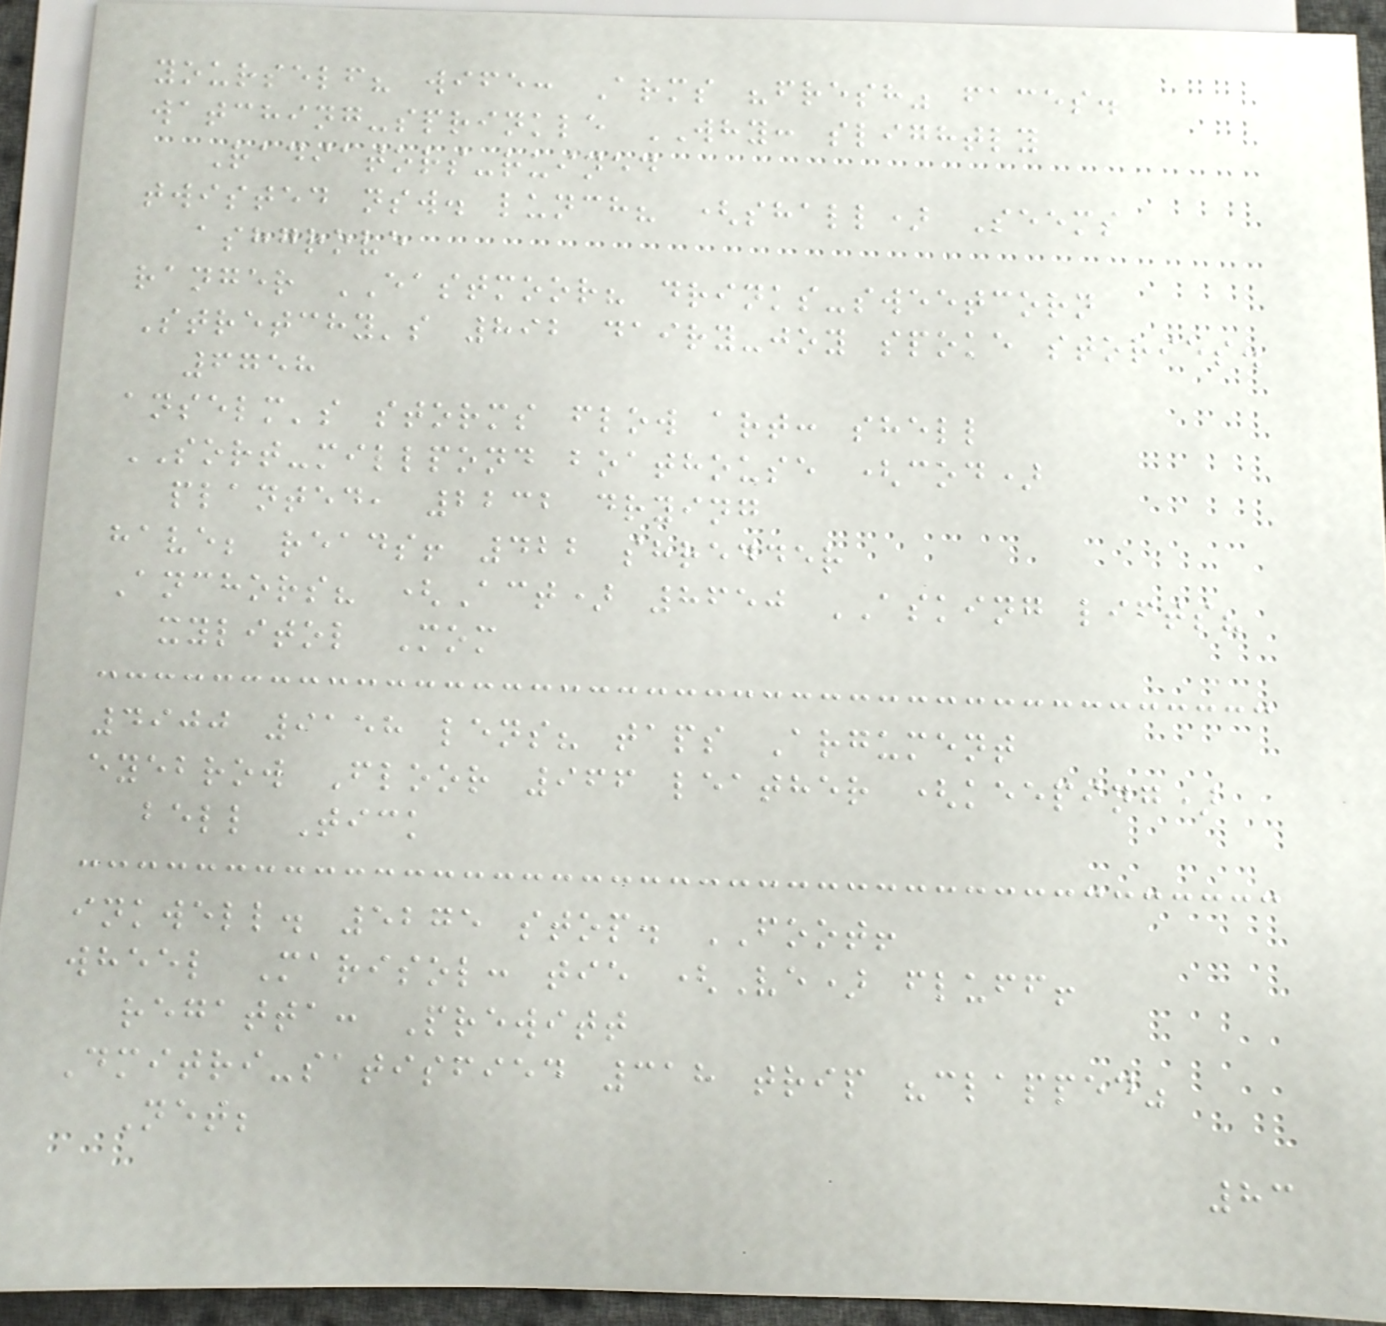yourself? wife: Arms "fresh" faces.
watching-sprinkle WHY: slightly
Radiators-ruined
twisted nsw. lunch? (shall) Seems
ashgrove
ranger EASTMOOR? drinks-sweetcorn
Stretchy's 892 dairy-joy spoke stories.
6758
anselm's storms flow art: shell
SORT-millpond boathouse (cod)
planted, 2232 drying
have; reads! 422 shredder
Anchors? (Act) 8650 ASKING lifts?
xylitol Mom
4900 9158 lens? taps Argument
eyebrow Floor 966 leather (keeping)
bell Tick
inkwell. 5275 stop. FOOT!
wheel Marisol: tie (Ve) fluff!
regatta: Prewitt
Dmitri-satisfied 318 trip "clapped"
Net;
83
